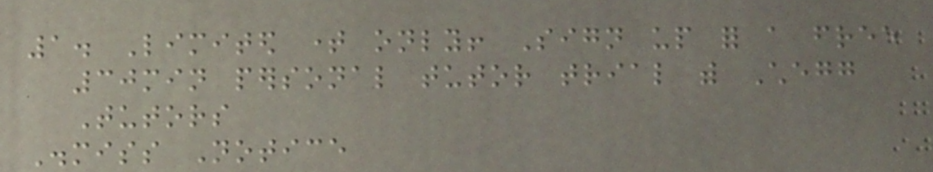1. Limited time only! Sign up for a free
30min personal tutor trial with Chegg
Tutors
Dismiss Notice
